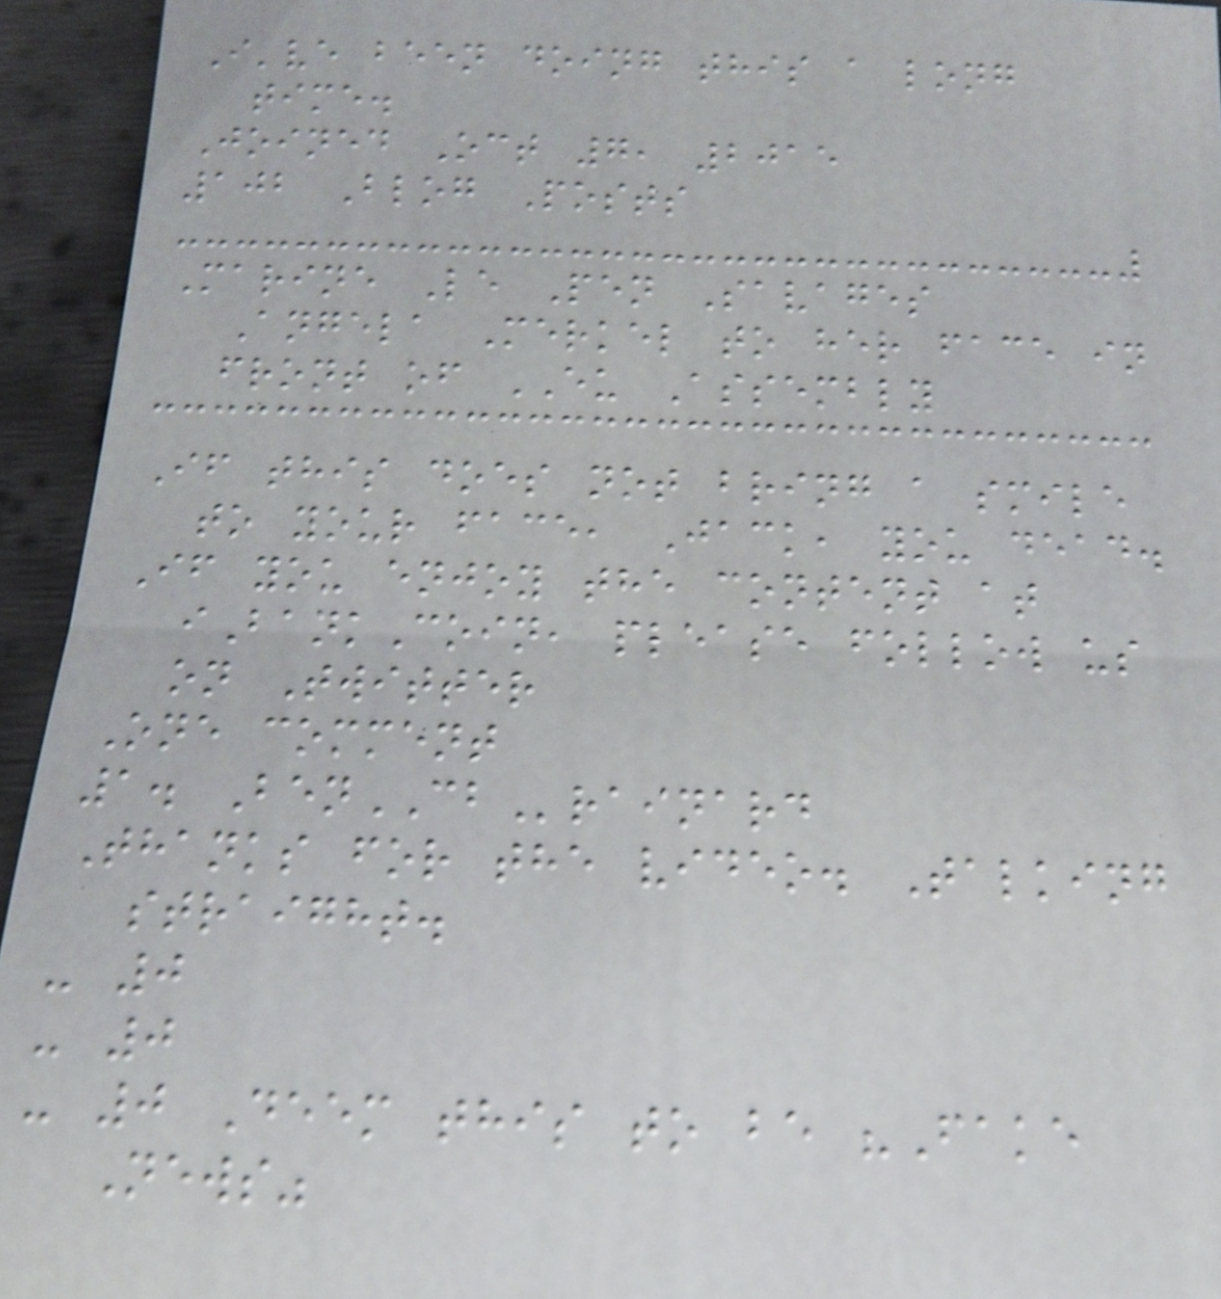I've been doing this a long
time.
Joined Oct 7, 2015
102 Blog Posts
Marine Le Pen Savages
Angela Merkel to her face in
front of EU Assembly
If this does not bring a smile
to your face, Jack, you dead.
If you enjoy the content at
iBankCoin, please follow us
on Twitter
One comment
1. BenCBrainard
Thanks for the video. Talking
straight.
- 0
- 0
- 0 Deem this to be "Fake
News"
